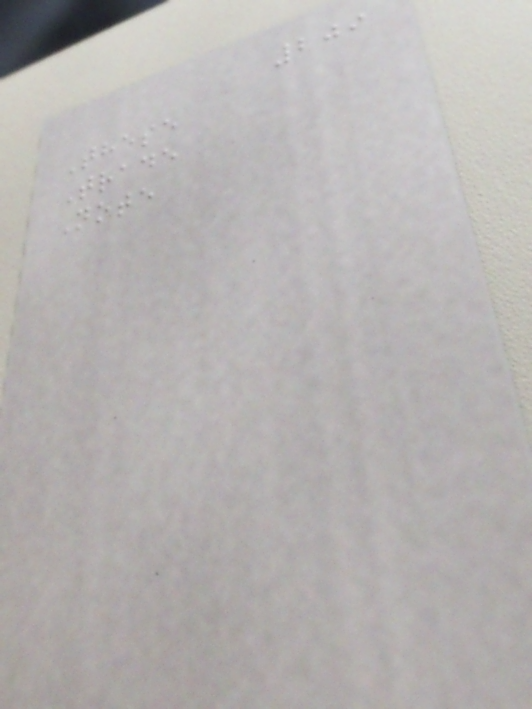209
These
Trade
Note
